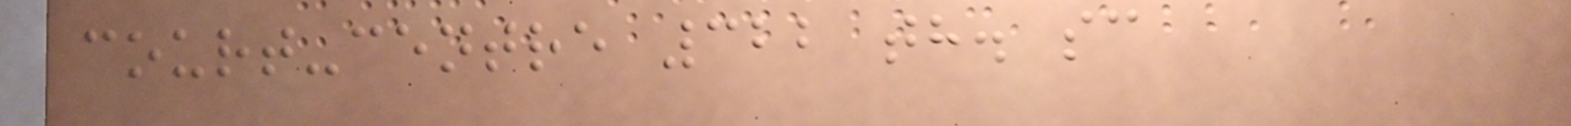court-centre 322 th. sc
